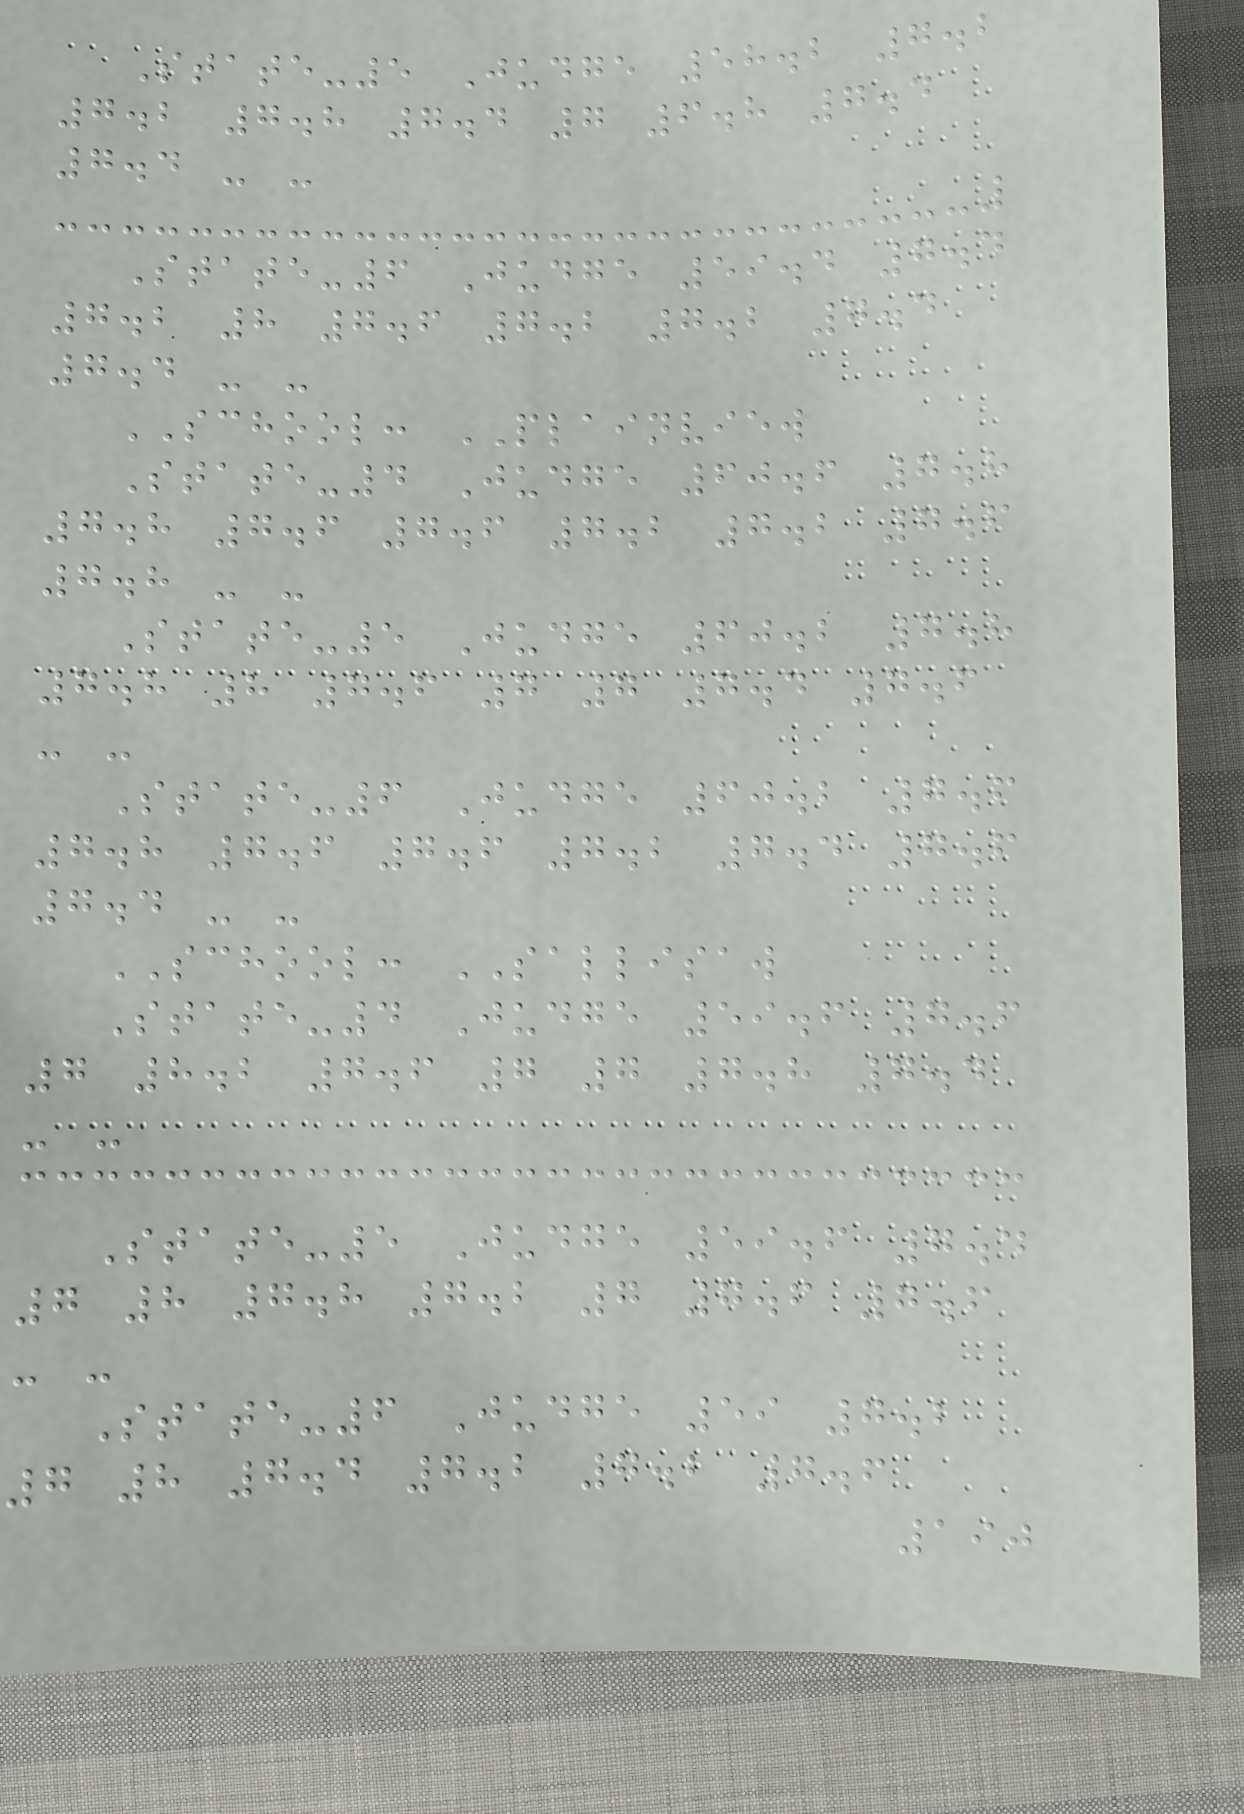State-5 Judge 58.2 7.2
7.2 7.8 7.4 7 6.8 7.4
7.4 - -
State-6 Judge 59.4 7.4
7.2 8 7.6 7.2 7.2 7.4
7.4 - -
SCHOOL: PLAINVIEW
State-4 Judge 60.6 7.8
7.8 7.6 7.6 7.2 7.2 7.6
7.8 - -
State-5 Judge 60.2 7.8
7.8 8 7.6 7 7 7.4 7.6
- -
State-6 Judge 60.2 7.6
7.8 7.6 7.6 7.2 7.4 7.6
7.4 - -
SCHOOL: SALLISAW
State-4 Judge 59.6 7.6
7 8.2 7.6 7 7 7.8 7.4
- -
State-5 Judge 59.6 7.4
7 8 7.8 7.2 7 7.6 7.6
- -
State-6 Judge 59 7.2
7 8 7.4 7.2 7.2 7.6
190
